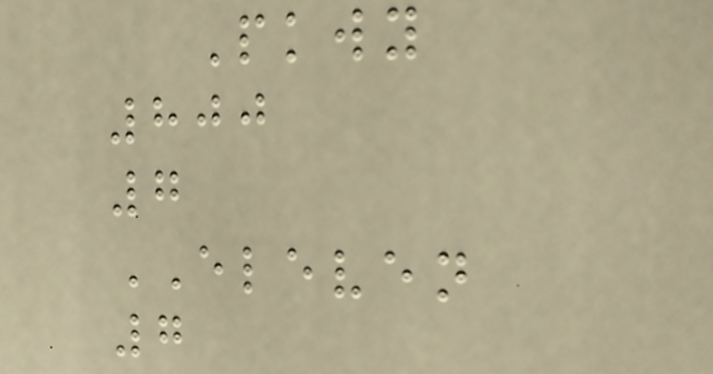Pkwy
800
7
ELEVEN
7
